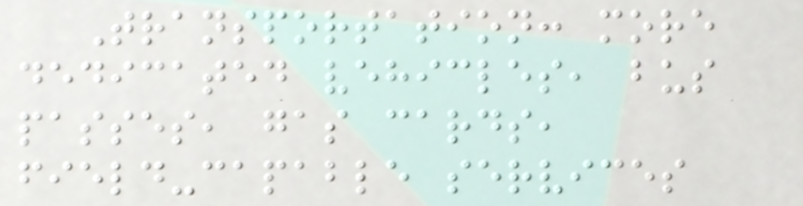Transportation: more
dedicated vehicles, bus
passes, gas cards,
field-capable services
